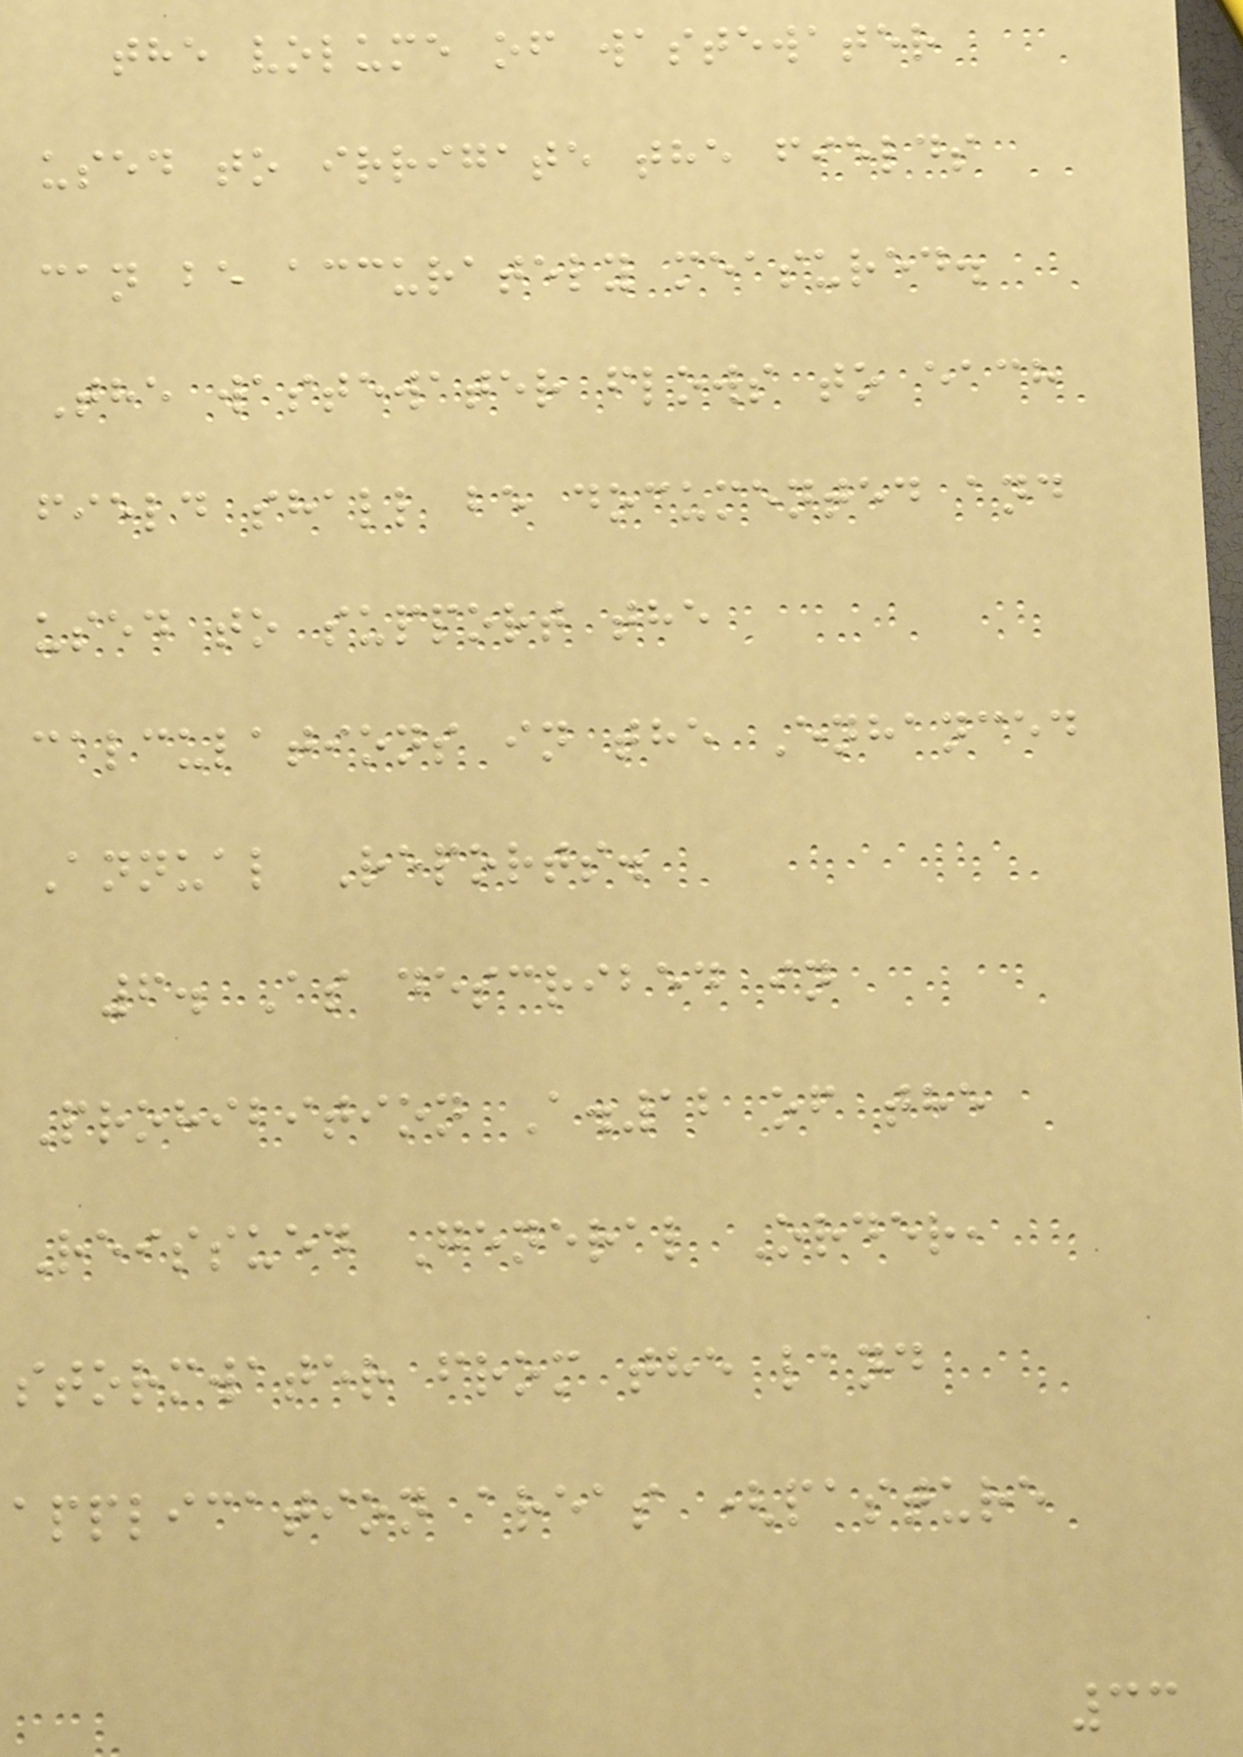the volume of wastewater
used to irrigate the fields
can be accurately measured.
The wastewater flows to each
field shall be documented and
used to support the
calculations in the Enhanced
Annual Reports.
6. As described in
Prohibition A.12 of the
Reissued General Order,
stormwater from the land
application areas (pasture
33
